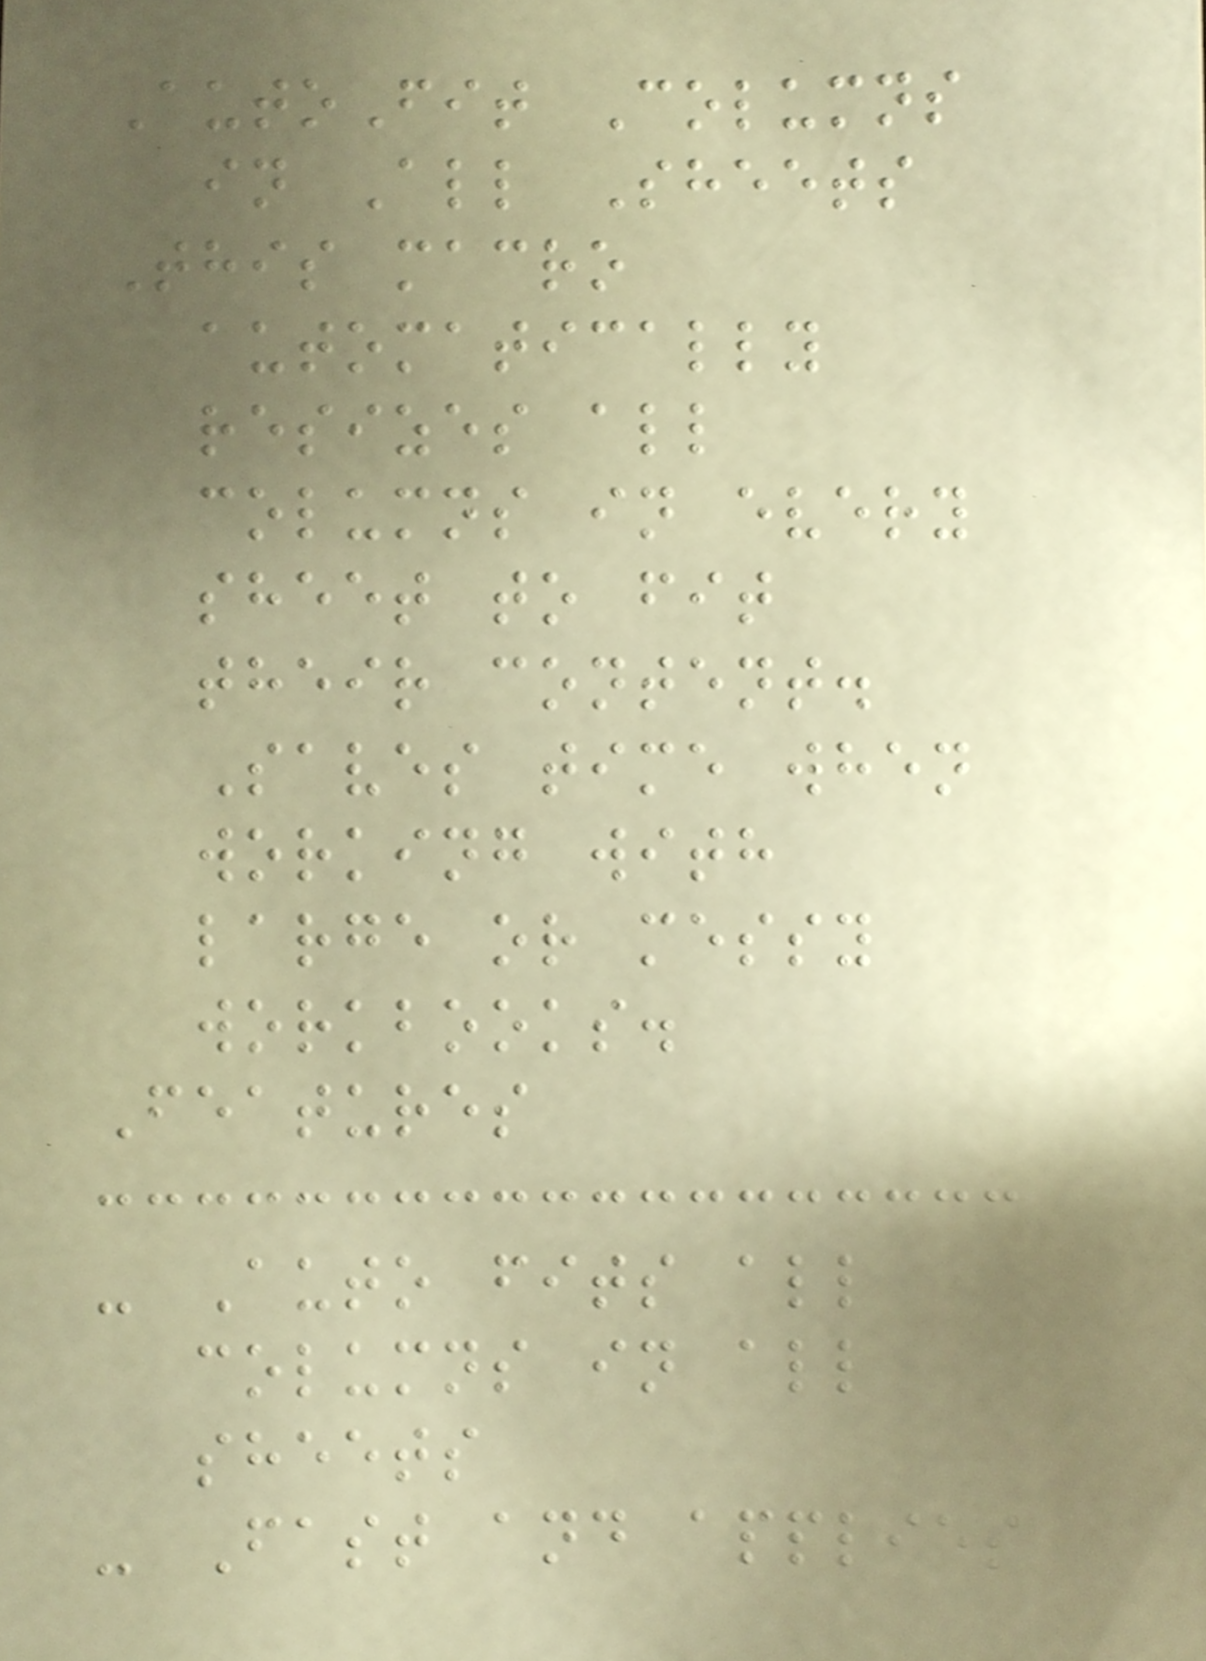AutoFit Columns
in All Sheets
This macro
automatically
resizes all
columns in every
sheet to fit
their content.
Saves time when
working with
large or messy
workbooks.
Features
- Auto fits all
columns in all
sheets
- Fast and applies
